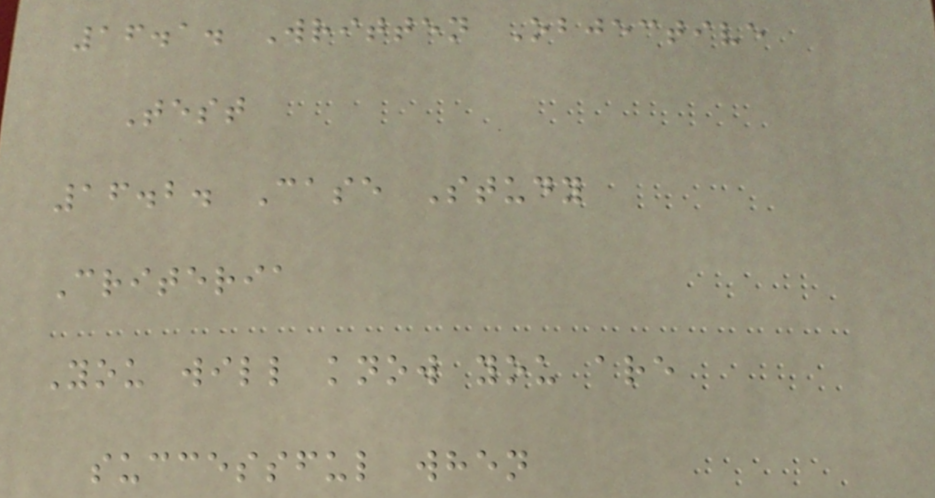16.1. Written Objective
Test
16.2. Case Study
Criteria
You will know you are
successful when
